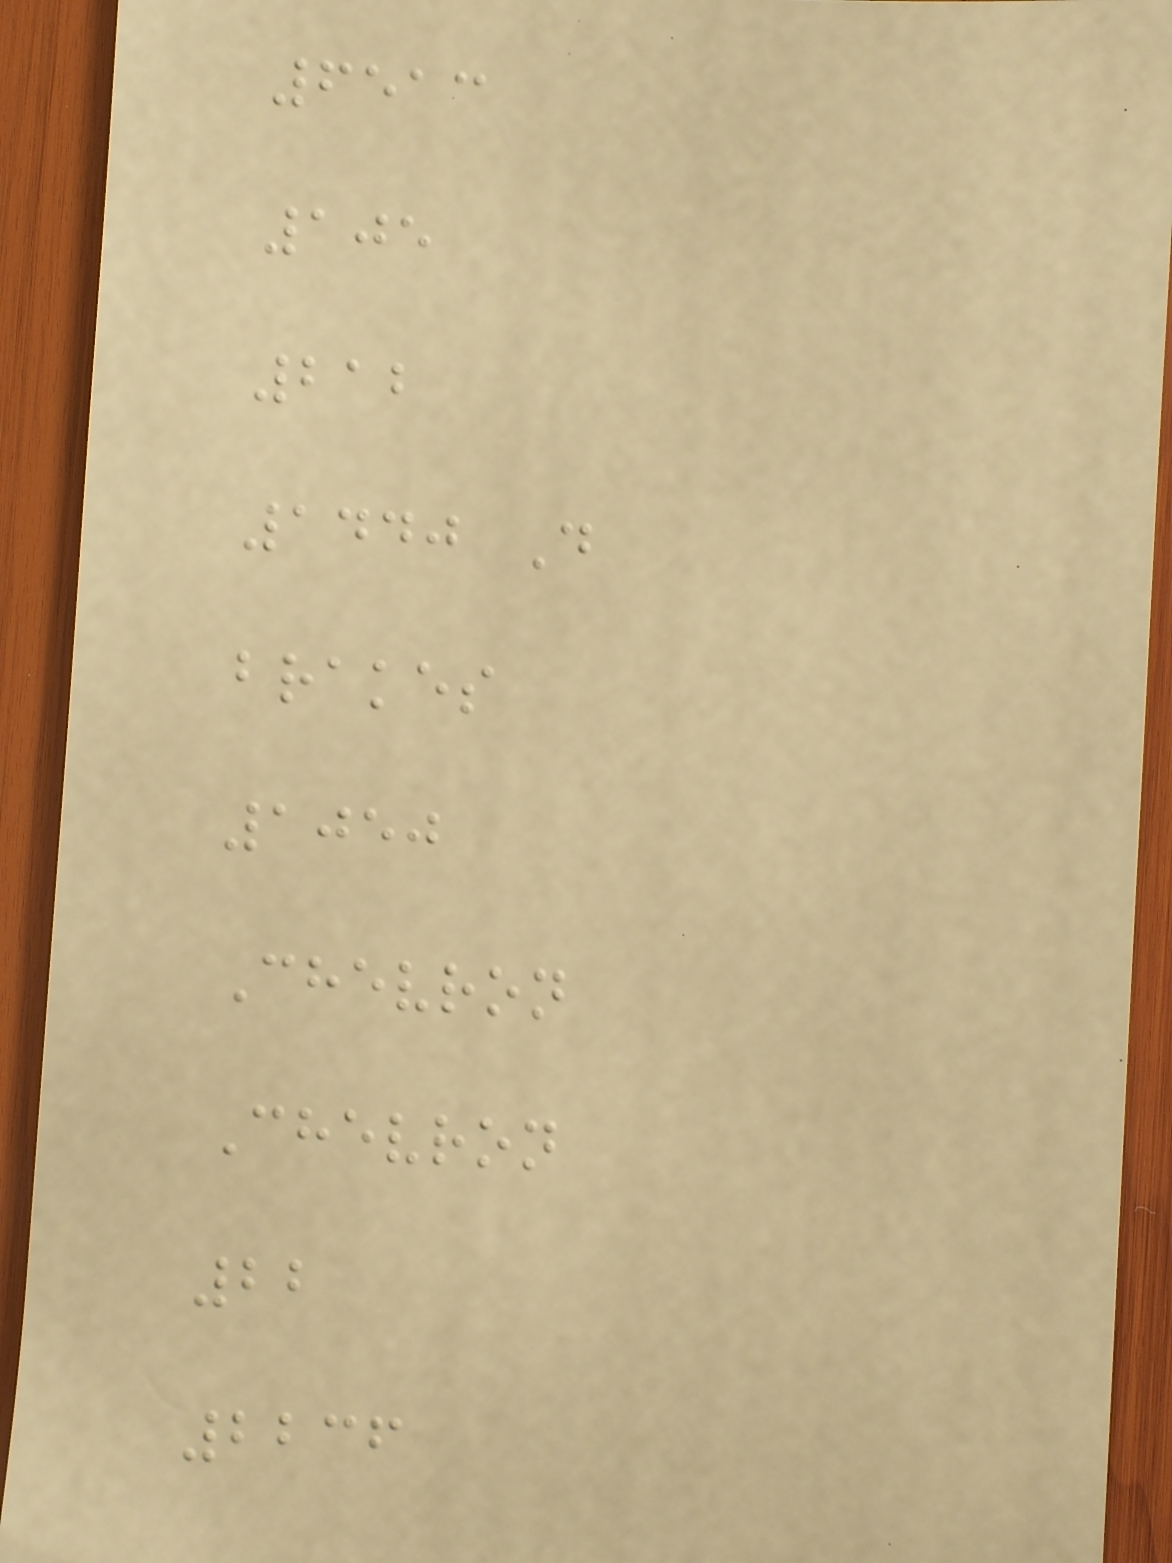6513
105
212
1440 D
brakes
1050
Chevron
Chevron
22
2236
